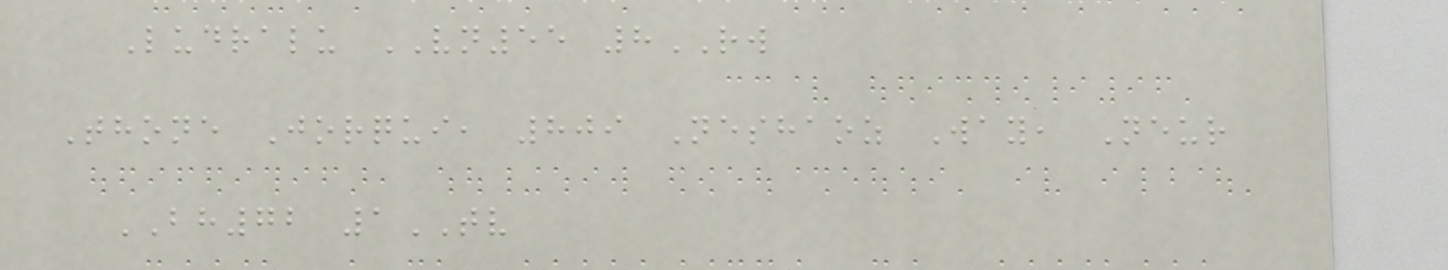Ludralu VN55 8RW
Thone Jorqui, 809 Neshaoz Way, Neur
BH72 1TV
